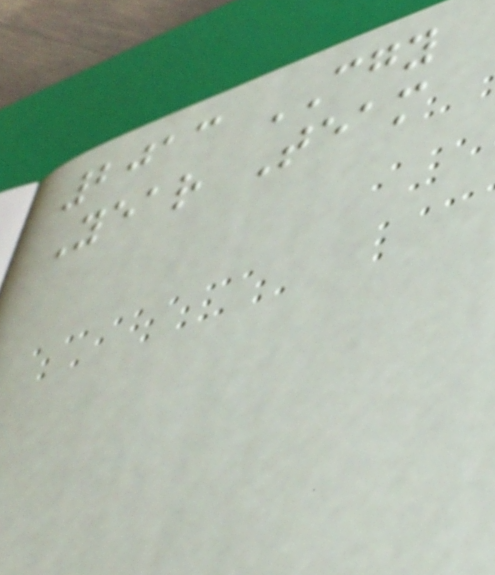2013 CGY
Year Team
